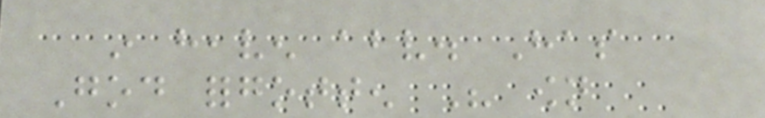in heaven above. Has
God forgotten His own
